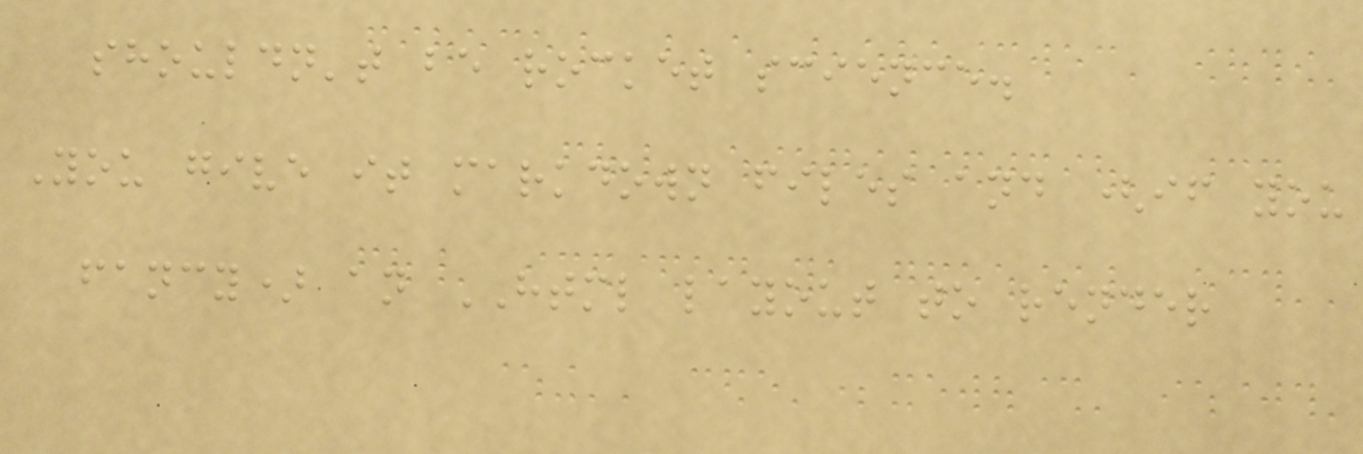shouldn't be rocket science.
You give it markdown files and (if you
fancy) an HTML layout to render
